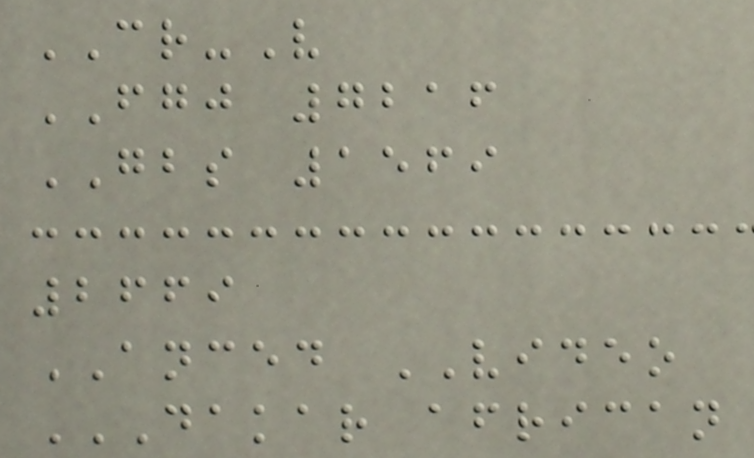CR-V
FGJ 7216
GBS 1569
2669
ANCED VIDEO
DAKAR AFRICAN
